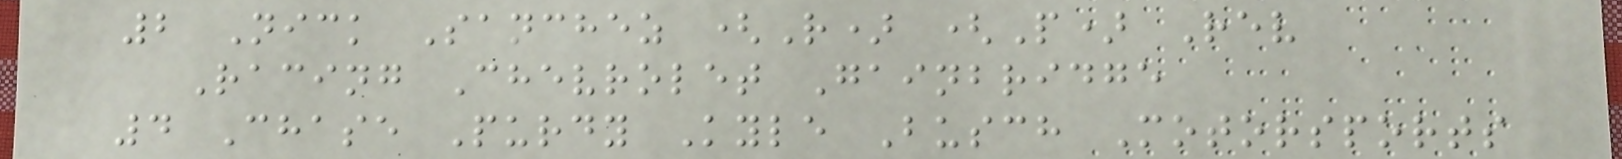2 Nick Sanchez (R) (P) Rev
Racing Chevrolet Gainbridge
4 Chase Purdy Kyle Busch Motorsports
